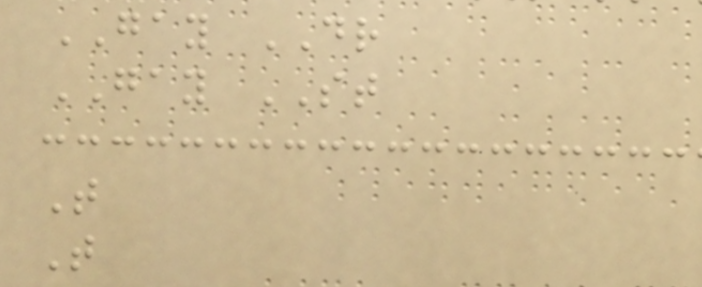GAY DR
GAY ST
T
T
